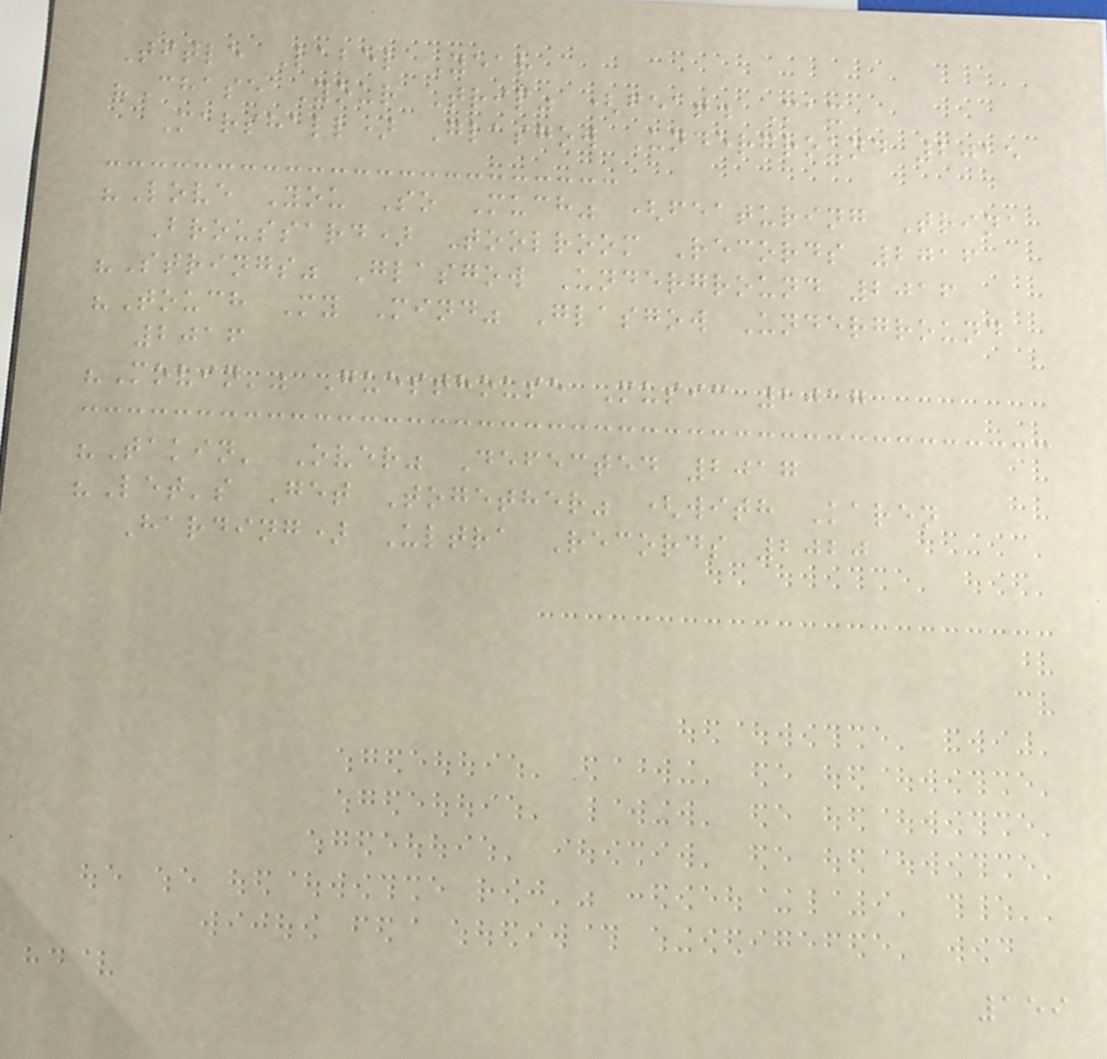Title Label Year
"Chase Your Trip" (feat. Max
Marshall) Glasgow Underground 2015
"Love You So Much" (featuring Trina
Broussard) Toolroom Records 2016
"Strings" Glasgow Underground 2016
"Touch My Mind" Glasgow Underground
2016
"Movin'" Guesthouse Music 2017
"Takin' Over" Defected 2017
"Let's Get Together" (with Karen
Harding) Ultra Records 2020
159
